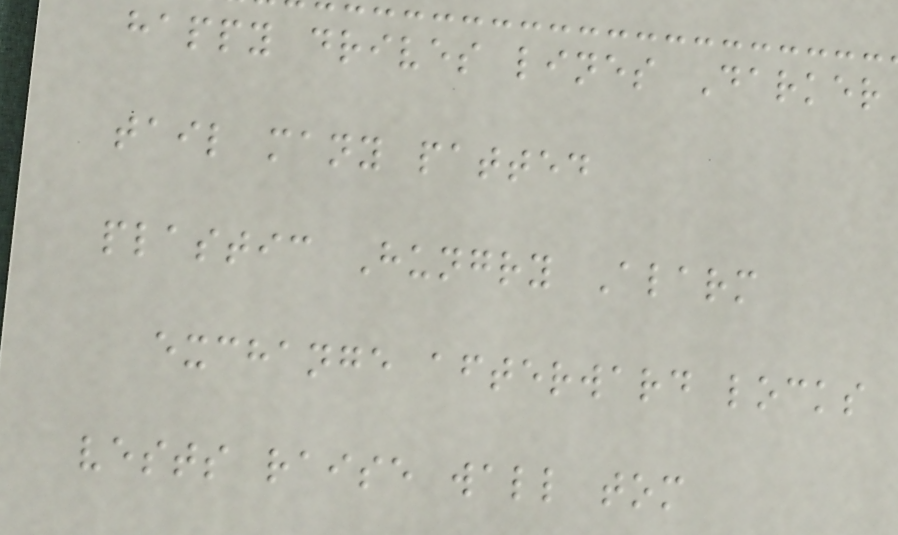happy drives lines Darker
tail many patted
plastic Hungry Alarm
exchange afterward locks
vests raise wall tom
